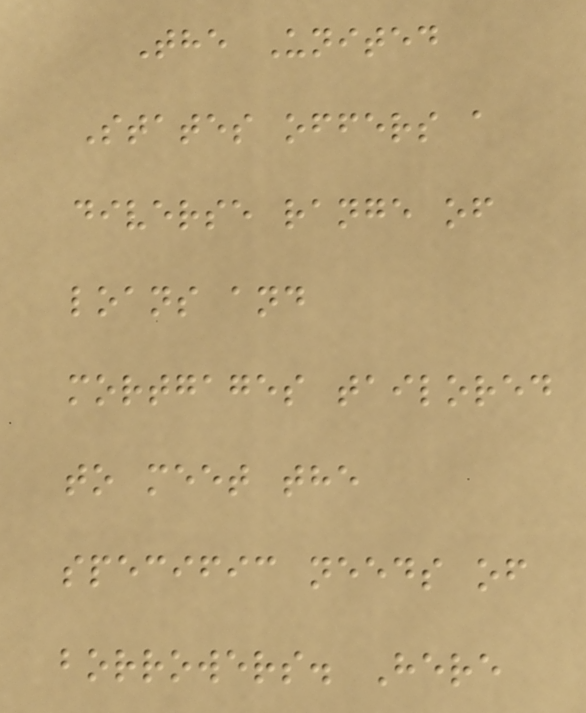The United
States offers a
diverse range of
loans and
mortgages tailored
to meet the
specific needs of
borrowers. Here
